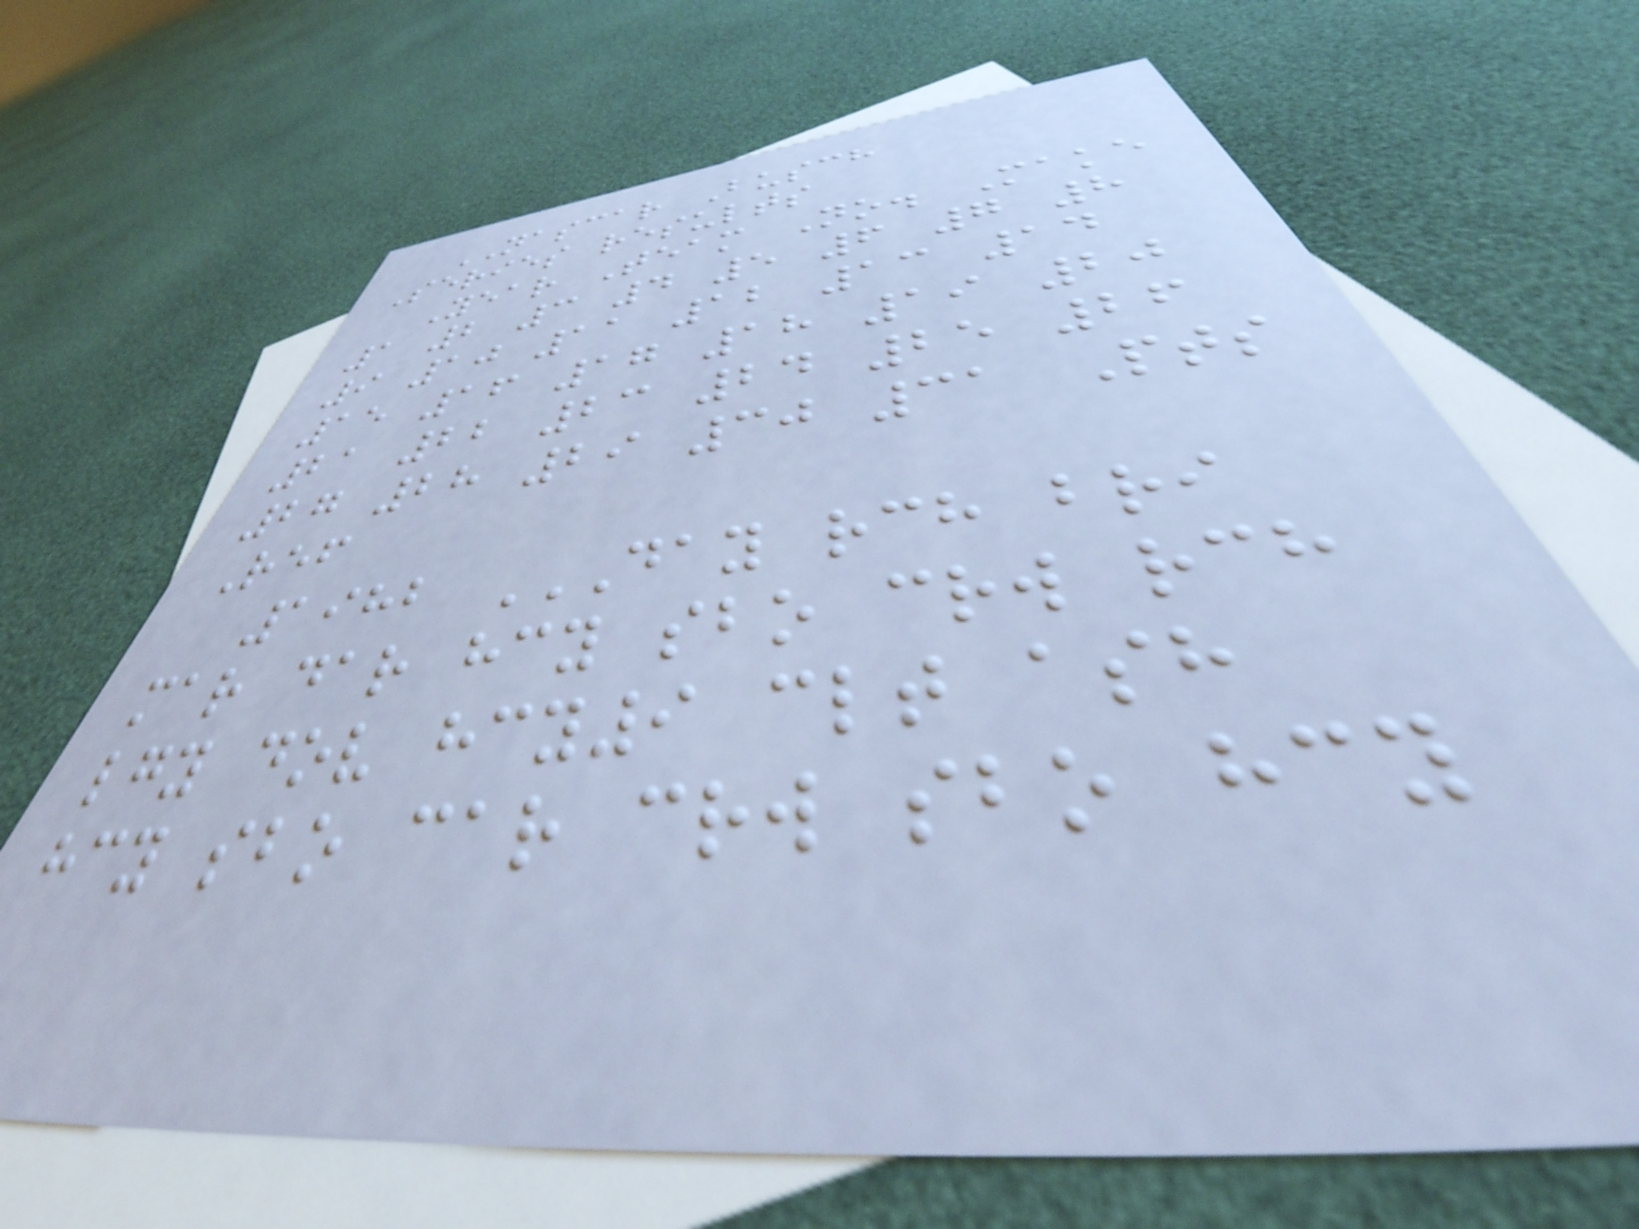NASCAR Busch
Series results
Year Team No. Make
1 2 3 4 5 6 7 8
9 10 11 12 13 14
15 16 17 18 19 20
21 22 23 24 25 26
27 28 29 30 31 Pts
Ref
1982 DAY RCH BRI
MAR DAR HCY SBO CRW RCH
LGY DOV HCY9 CLT ASH
HCY SBO CAR CRW SBO HCY
